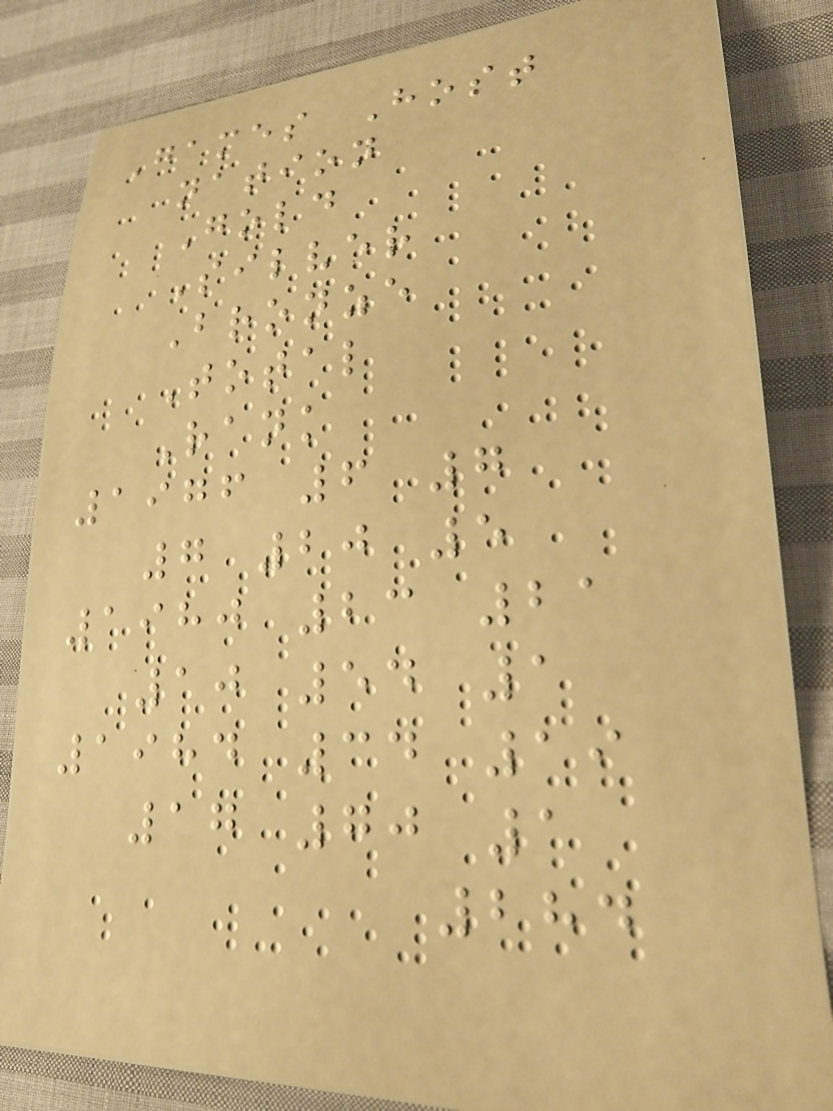Games Host
nation
Gold
Silver
Bronze
Total
Rank
1976 6 7
7 20 5
1980 23 21
10 54 1
1984 34 19
17 70 1
284
